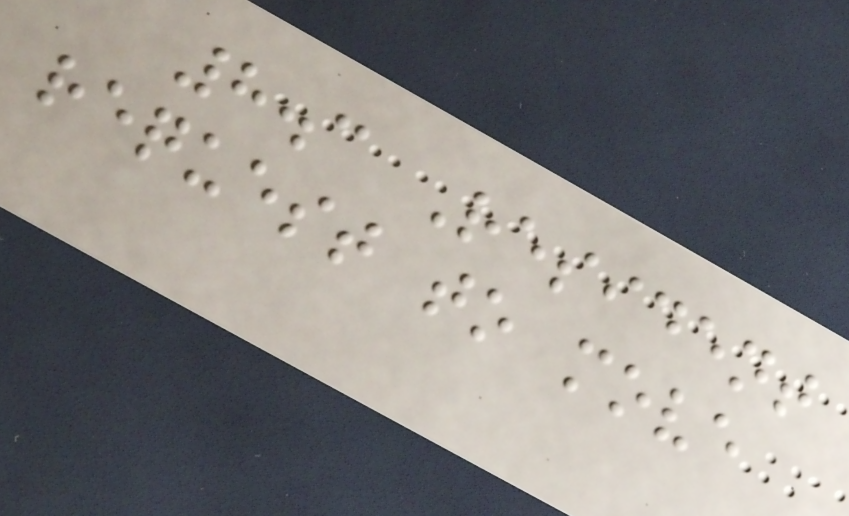8.3 Resident
request to move
